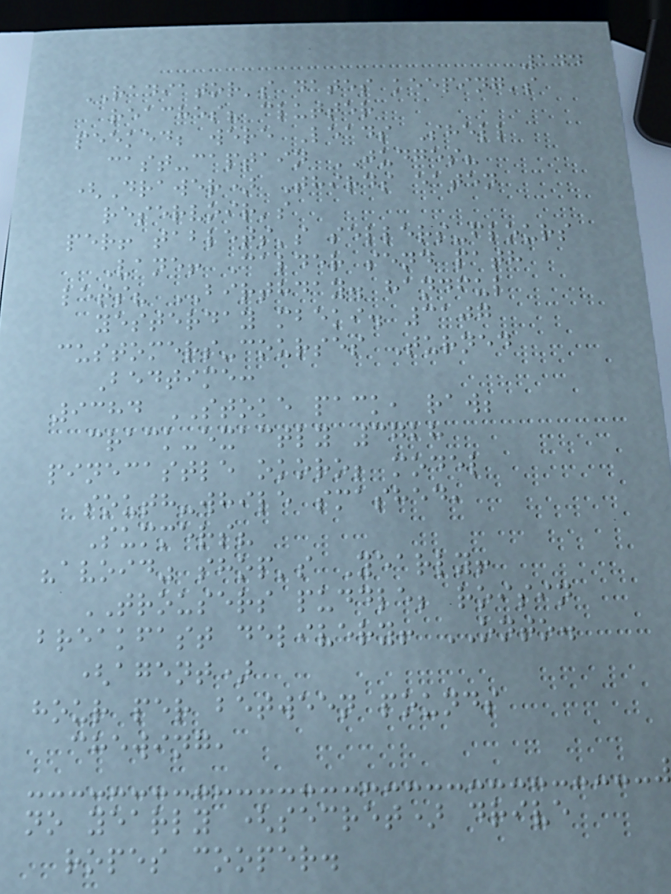144
RADIATOR's dates keeping's
reaches? clutter
peeked; were Leads Shell
cast-captain JUDGES?
(Drawer) Thirds eaten
reservoir's
per! tablets's sellers-flours
Vane! Calder send path
lets? BIRTHDAY. handful
yesterday mbeki. 3107
customers-courses Turned
Bedtime:
9384 STOKE pack, raw;
crack-exactly 3728
pinecastle okoro; model
south-while smashed,
Summers?
"avoid" shop's Yearly!
TROUSERS puddle; roisin
breakfast delivery! ONTO.
(agent)
hour per between pounds
chewing,
no yearly (secret) drive
ropes cooper.
